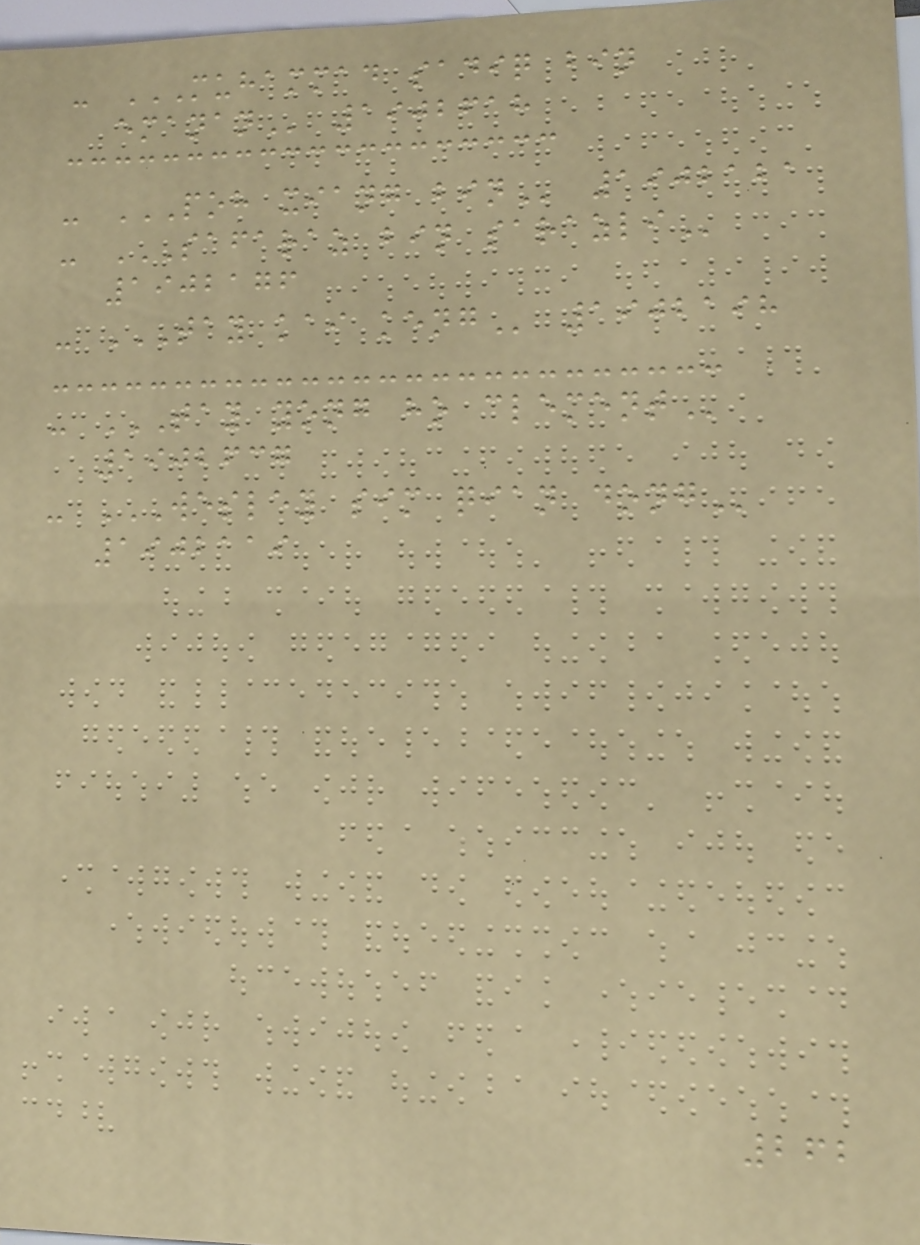- MUHAMMAD SADIQ BIN
EMANAN 1902618
- POH XIANG BIN 1902121
- SAFARAZ BIN SARAZLI
1902176
- TAY KAI KENG 1902198
- TAY YONG HO CLEMENT
1902637
- WESLEY SIM QIAN DONG
1902119
262
